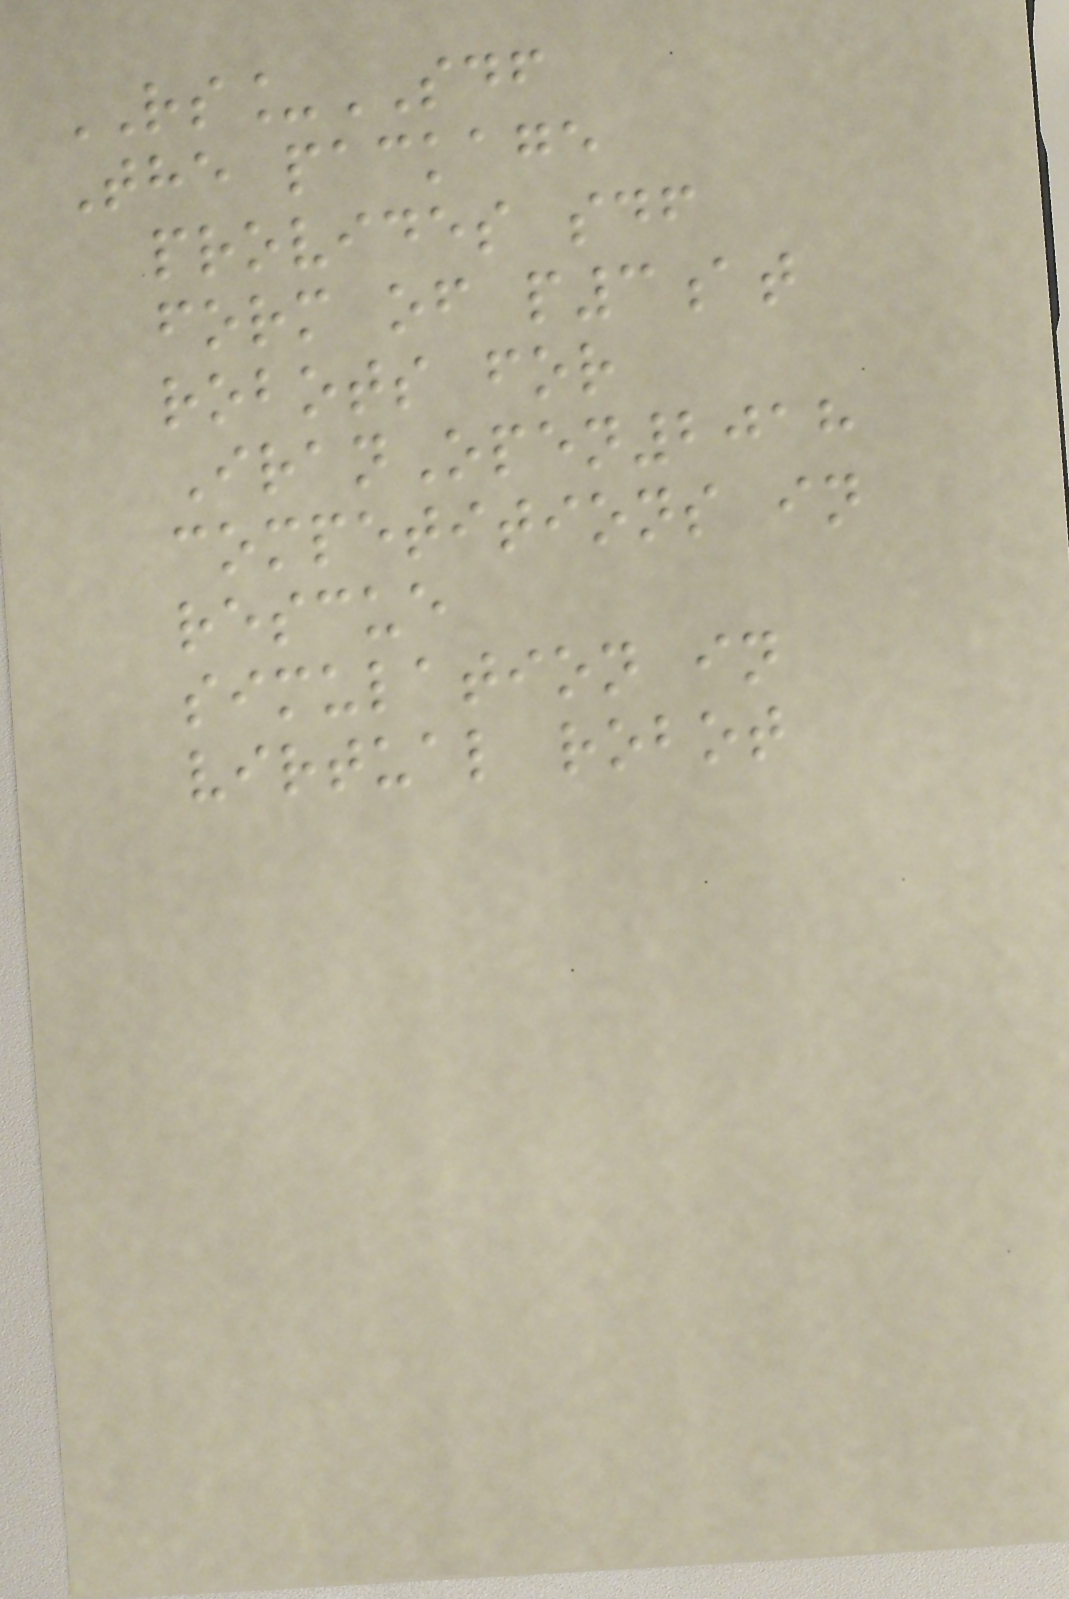RS_SDF
The package
provides sdf
form of p3at
robots for
IranOpen2018
competitions in
rescue
simulation in
virtual robot
